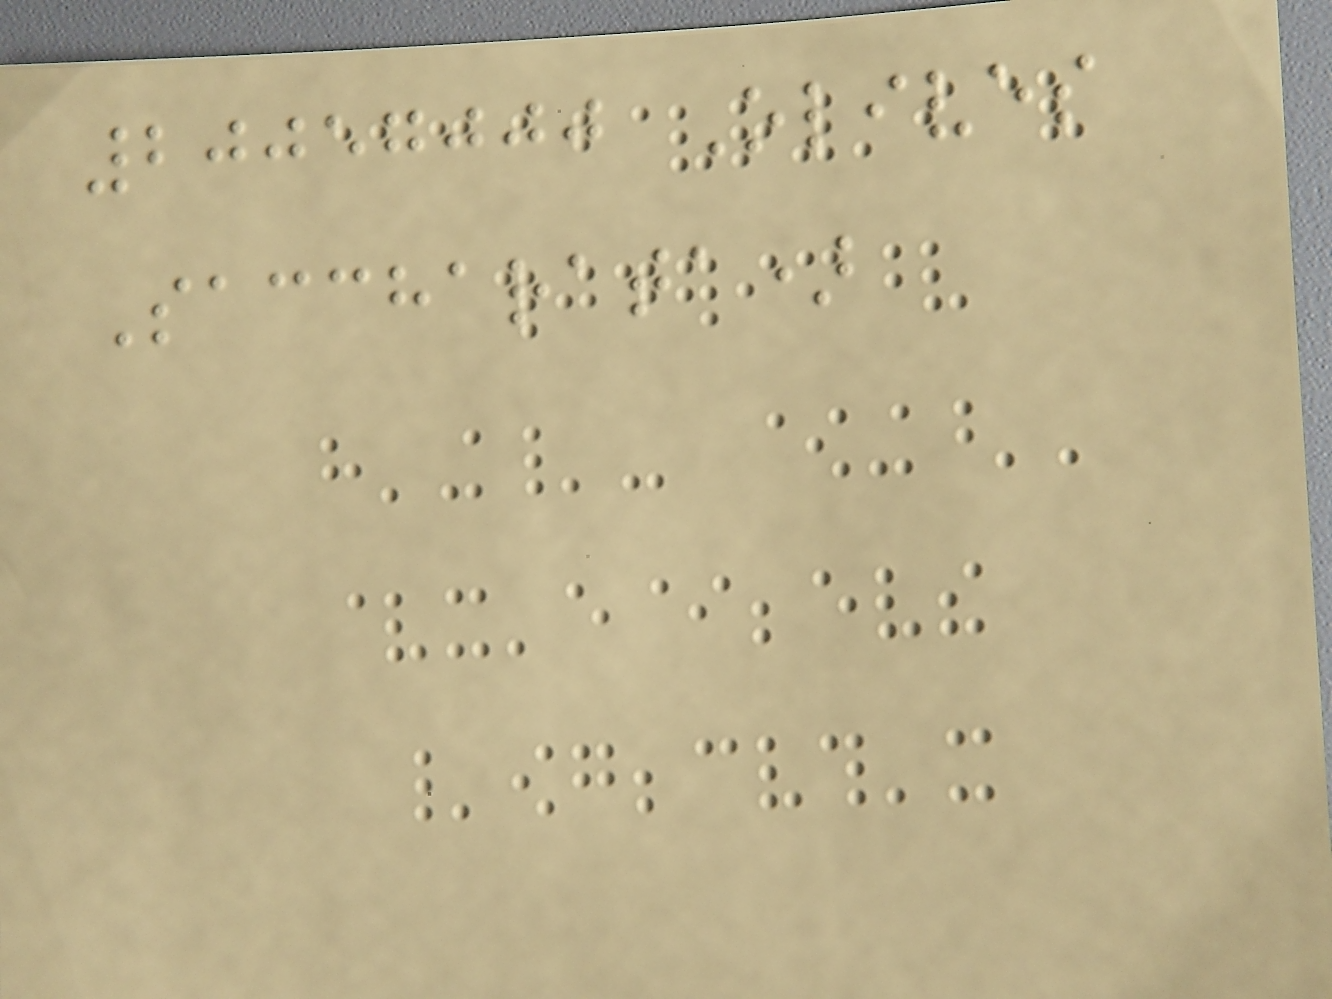20057000 Olives
Saccharata)
